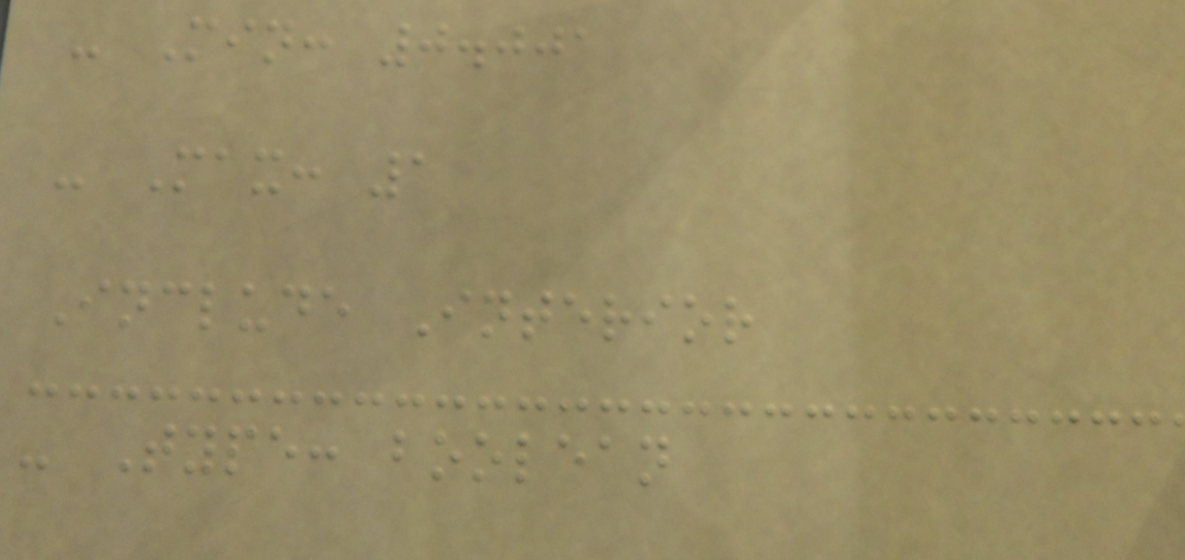- Min: 0.001
- Max: 1
Include Interior
- Type: boolean
